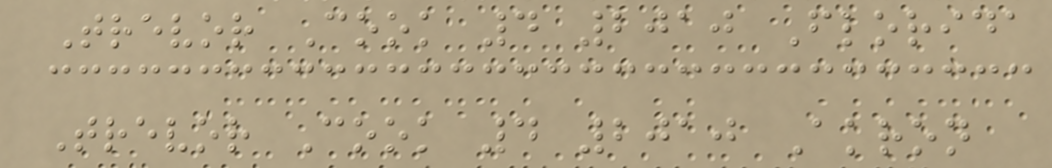Trevor Cook 4 2010 Florida
Trevor Cook 4 2010 Akron
